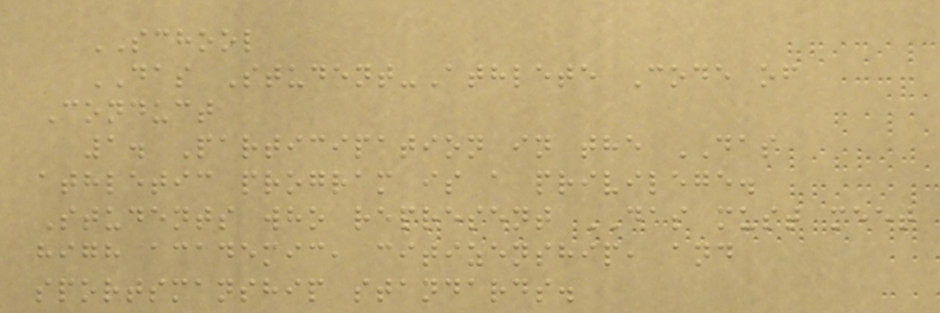SCHOOL
DAS Student-Athlete Code of
Conduct
1. Participation in the DAS
athletic program is a privilege.
Students who represent DAS must meet
high academic, citizenship, and
sportsmanship standards.
